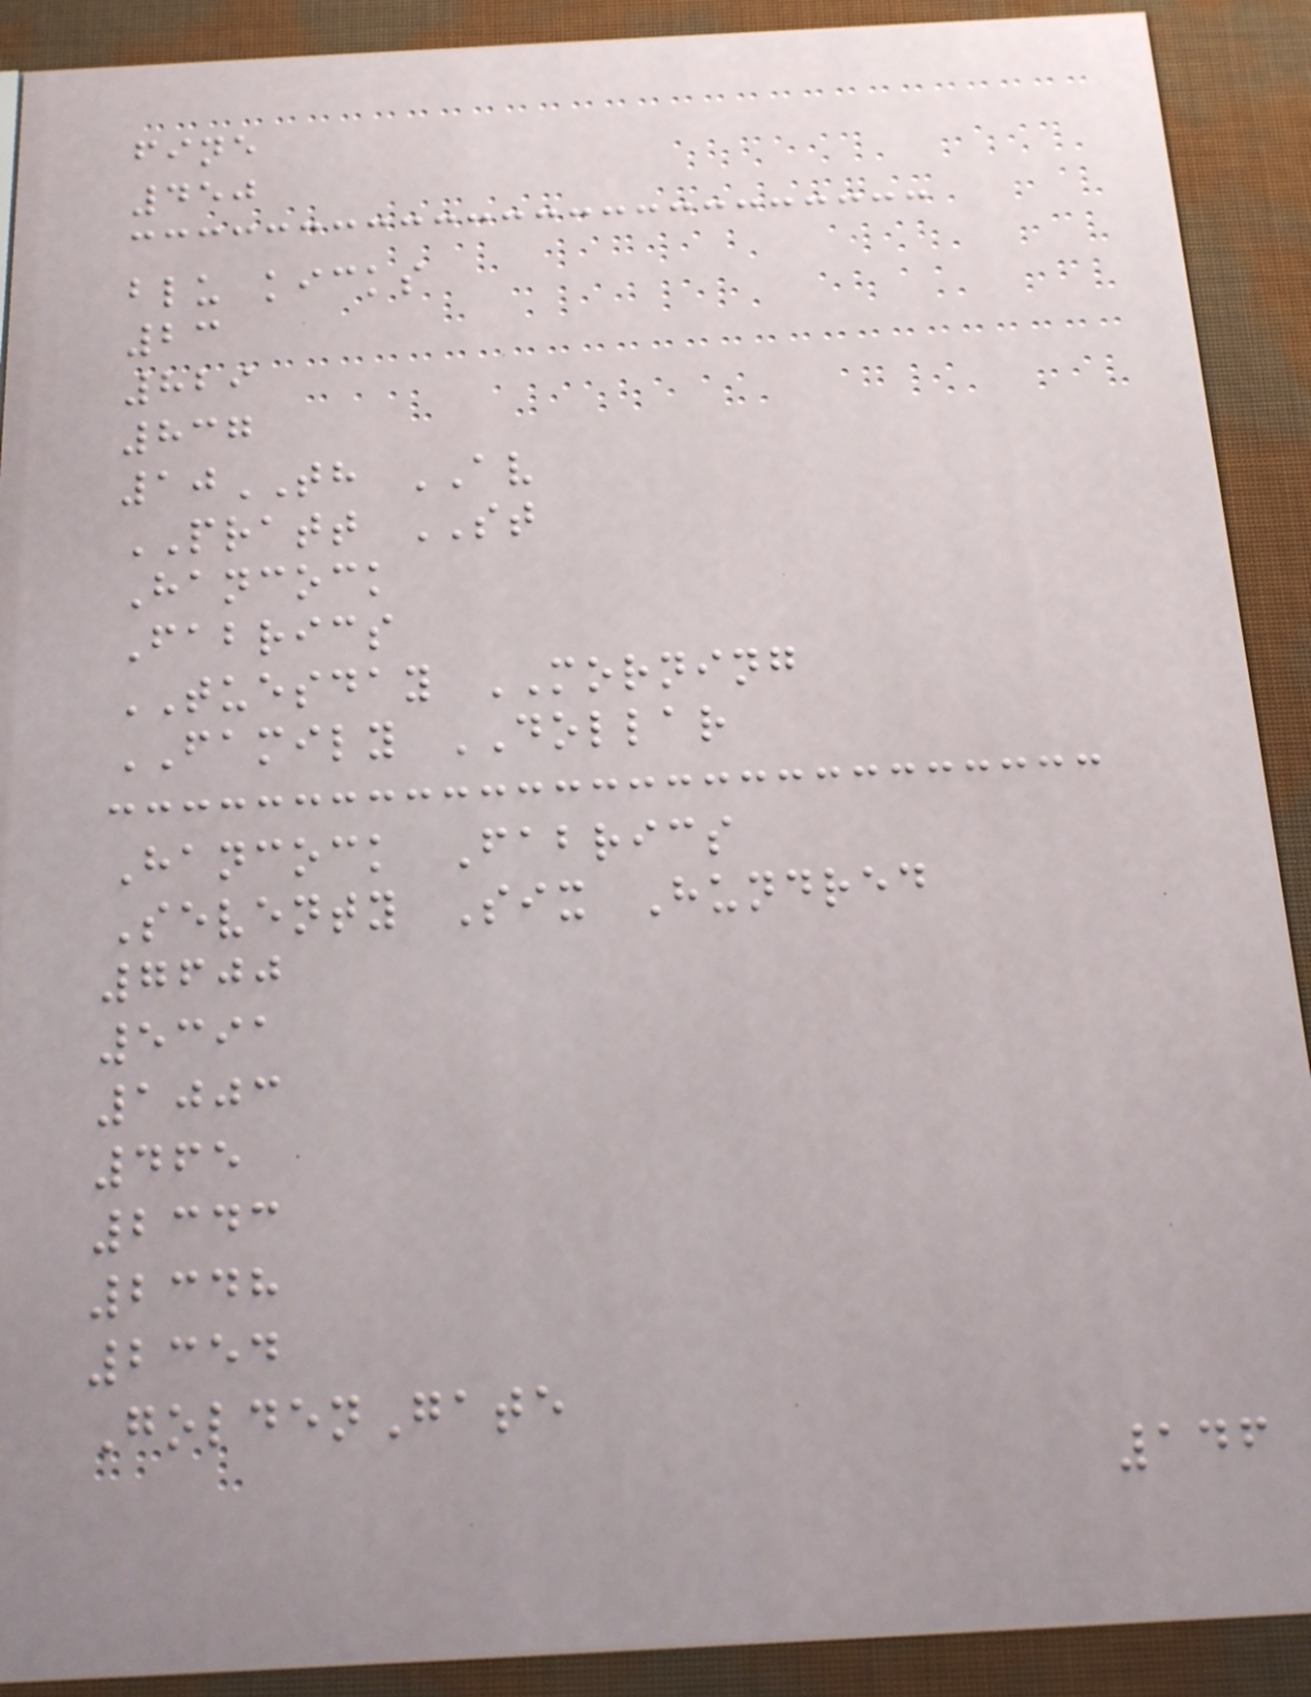fine
450
blu kicks
23
829
837
10TH AV
PRATT ST
Hancock
Fabrics
TUESDAY MORNING
FAMILY DOLLAR
Hancock Fabrics
Seventy Six Hundred
7600
5391
1003
465
2343
2348
2354
GoldenGate
146
